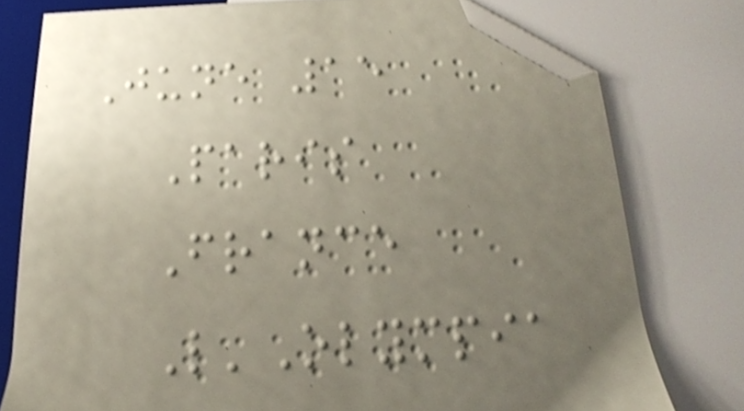June 15
Paris
France
L'Olympia
